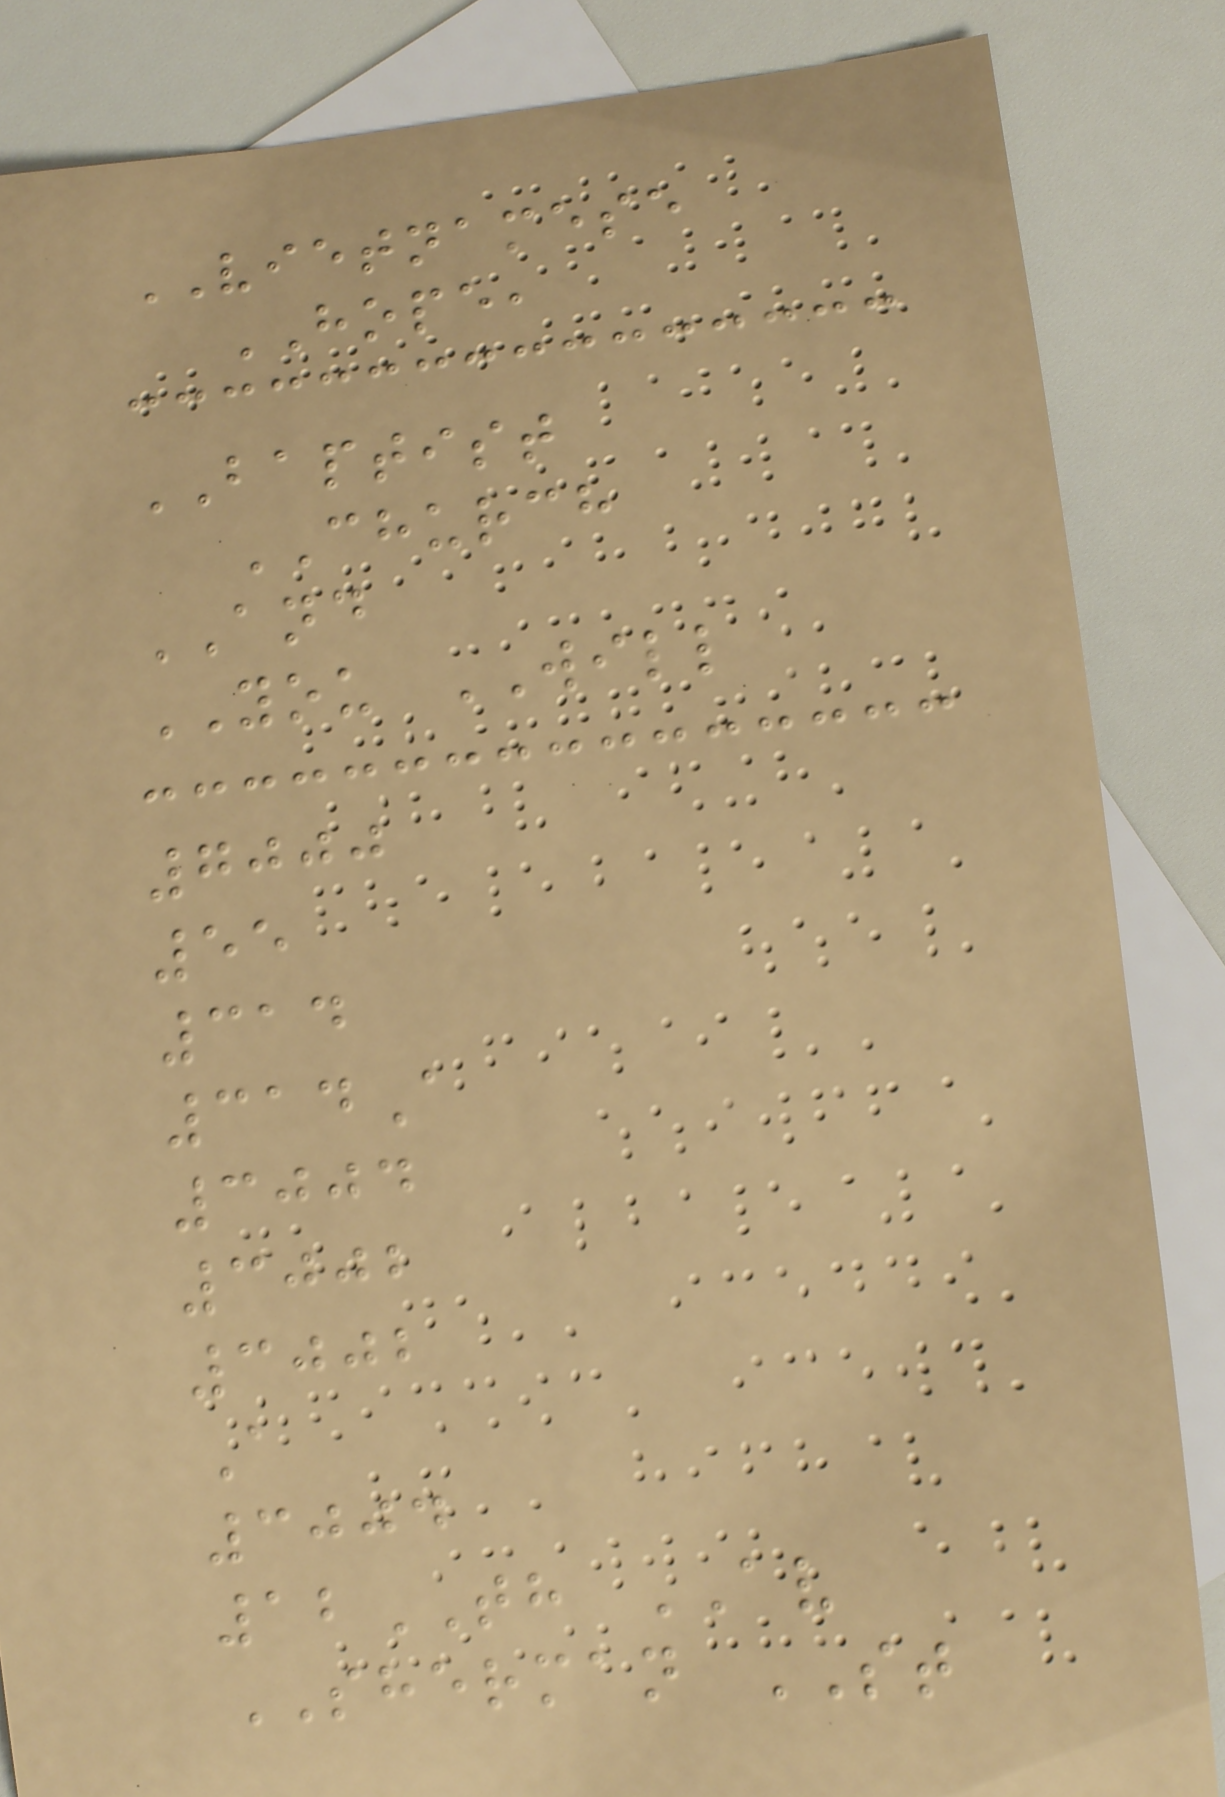VIETNAMESE
HOPE,
BAPTIST
CHURCH
AND
YOU WILL
7000
55
314
314A
3004
3002
3002
A
3004
12TH AV
SHERMAN ST
